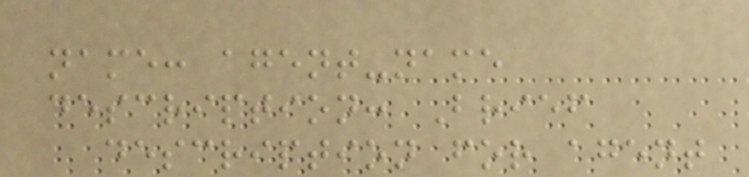name: agent-name
description: Brief
description for agent
